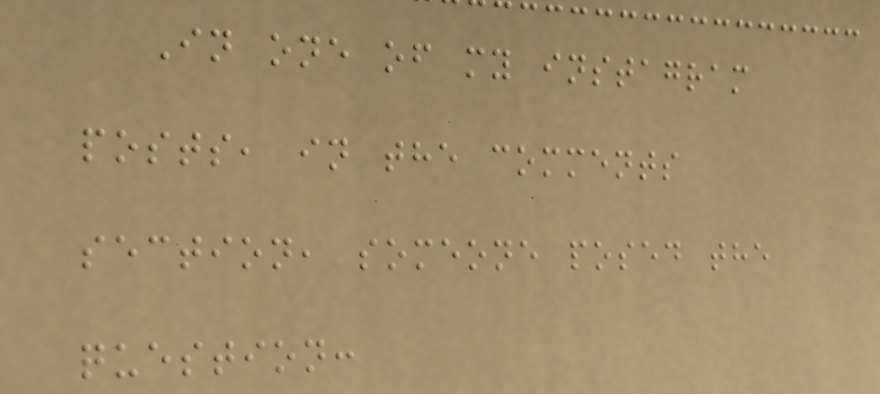In one of my instagram
posts, in the comments
section, someone posed the
question:
